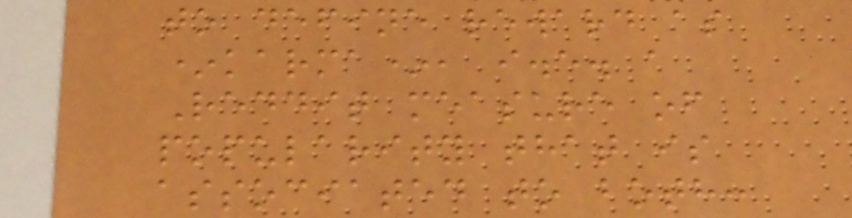to define reward as
*karma*, i.e. a
Reddit measure of
popularity that is
associated to both:
